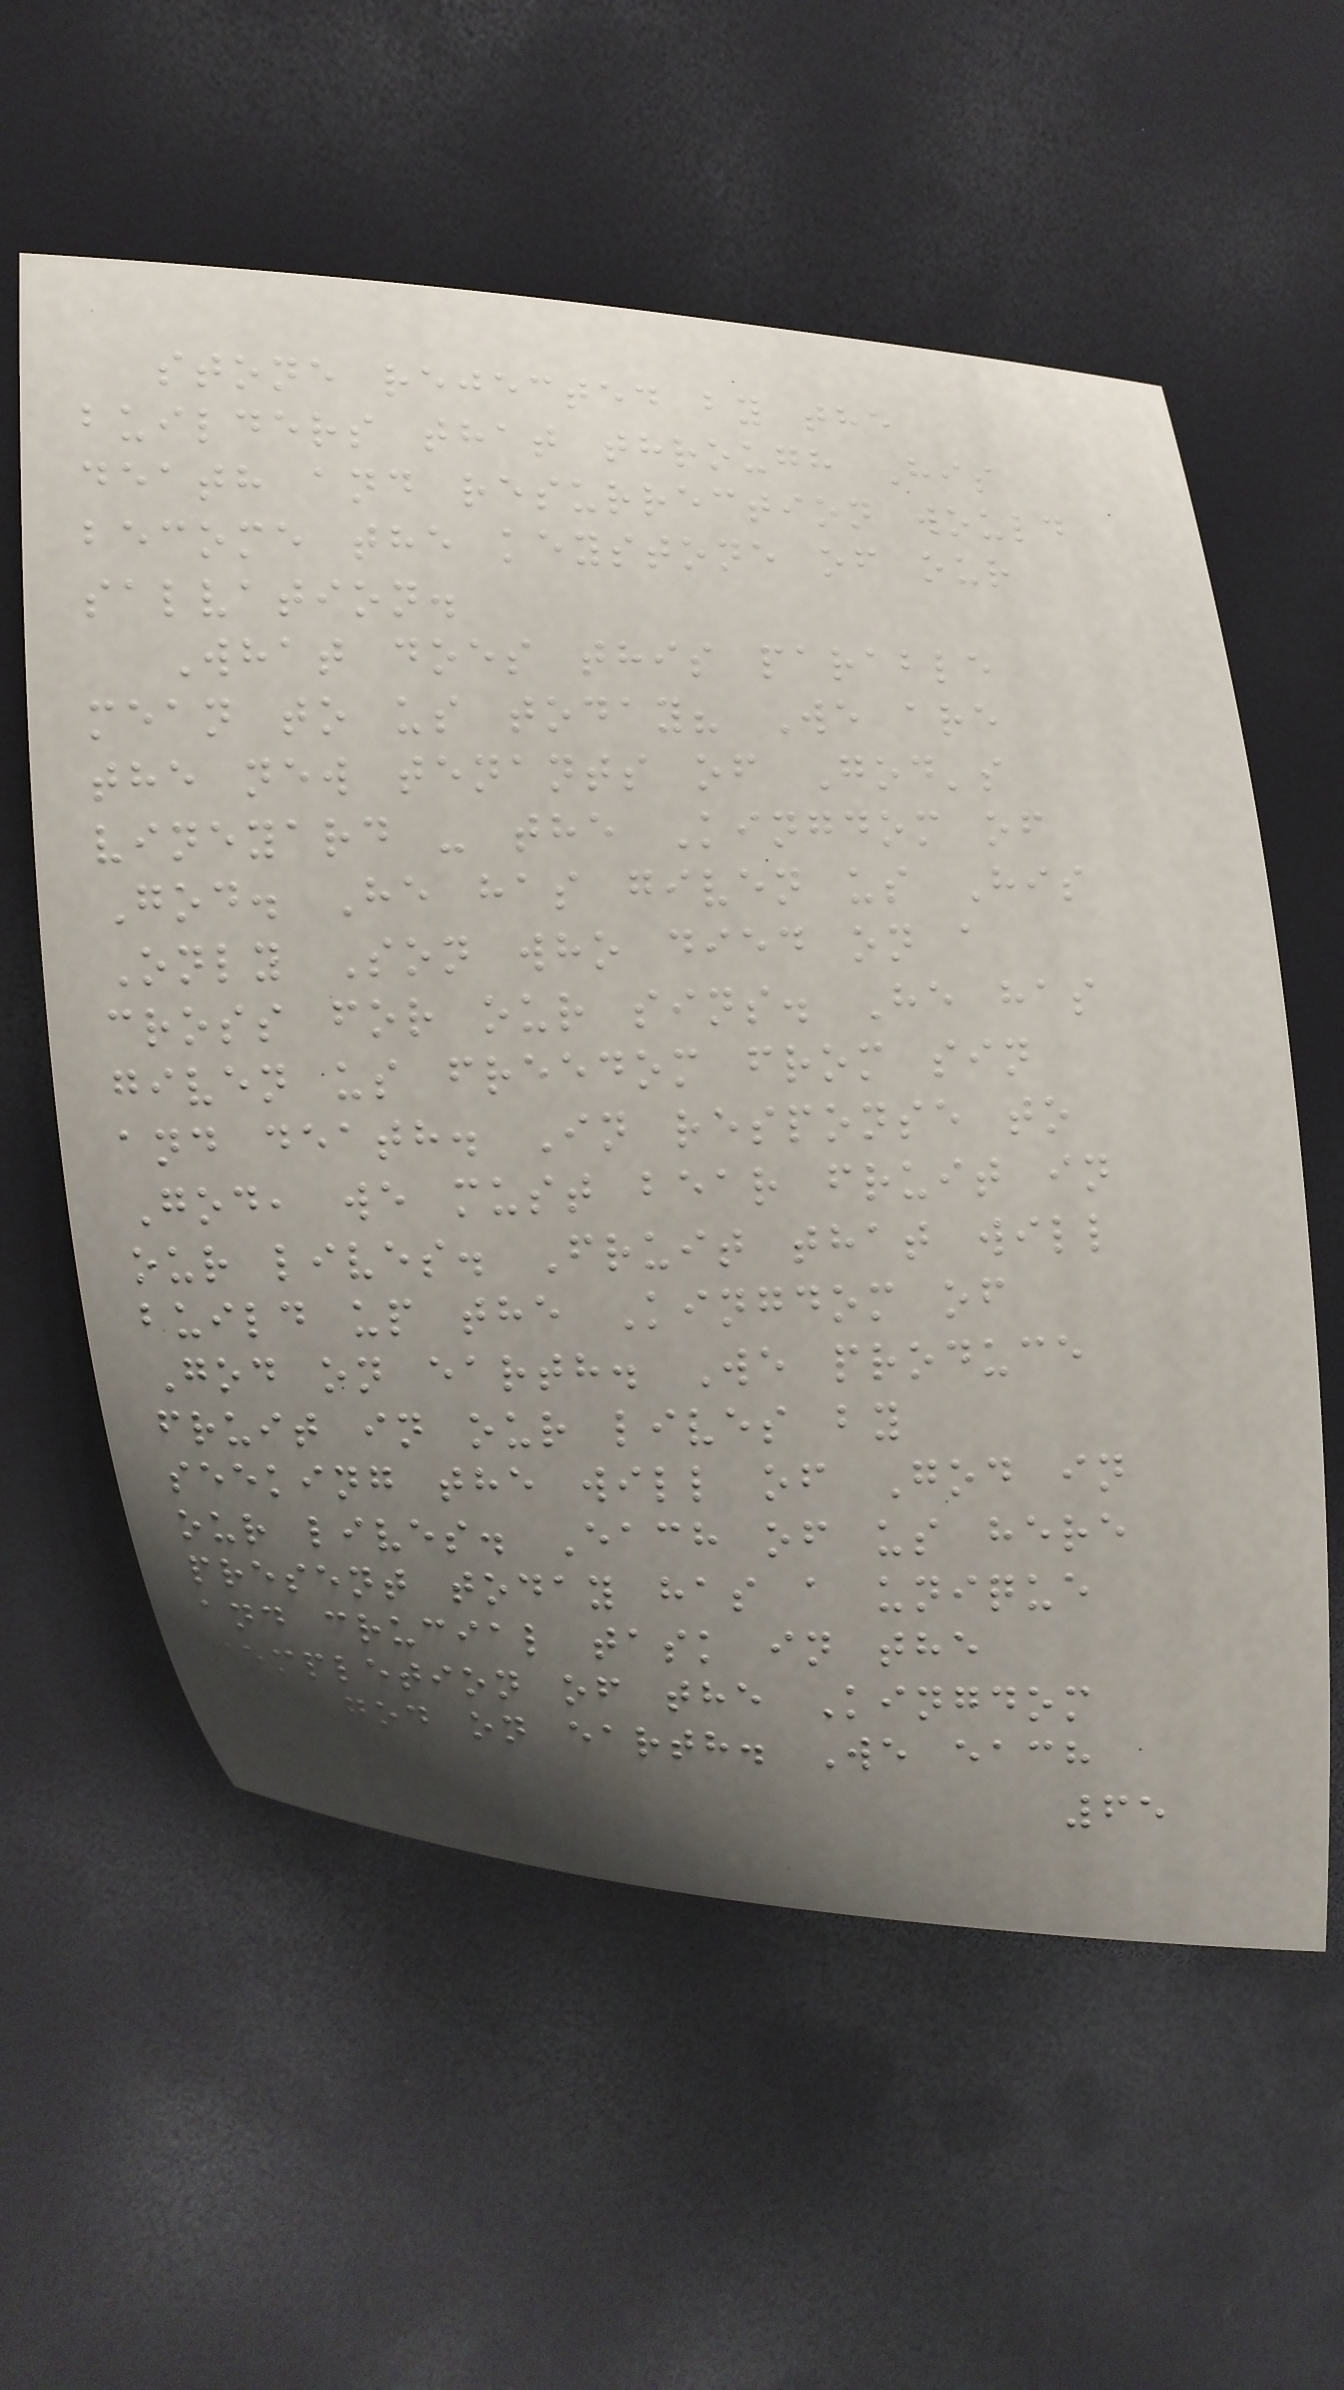stone rejected by the
builders that through His
death and resurrection would
become the keystone of our
salvation.
What does this parable
mean to us today? We are
the new tenants of God's
vineyard - the Kingdom of
God. He has given us His
Only Son who died on a
cross for our sins. He has
given us freedom from sin
and death. In response to
God, we must bear fruit in
our lives. Fruit that will
build up the Kingdom of
God on earth. We produce
fruit in our lives by
seeking the will of God in
our lives. Each of us here
present today has a unique
and crucial task in the
completion of the Kingdom
of God on earth. We each
65
